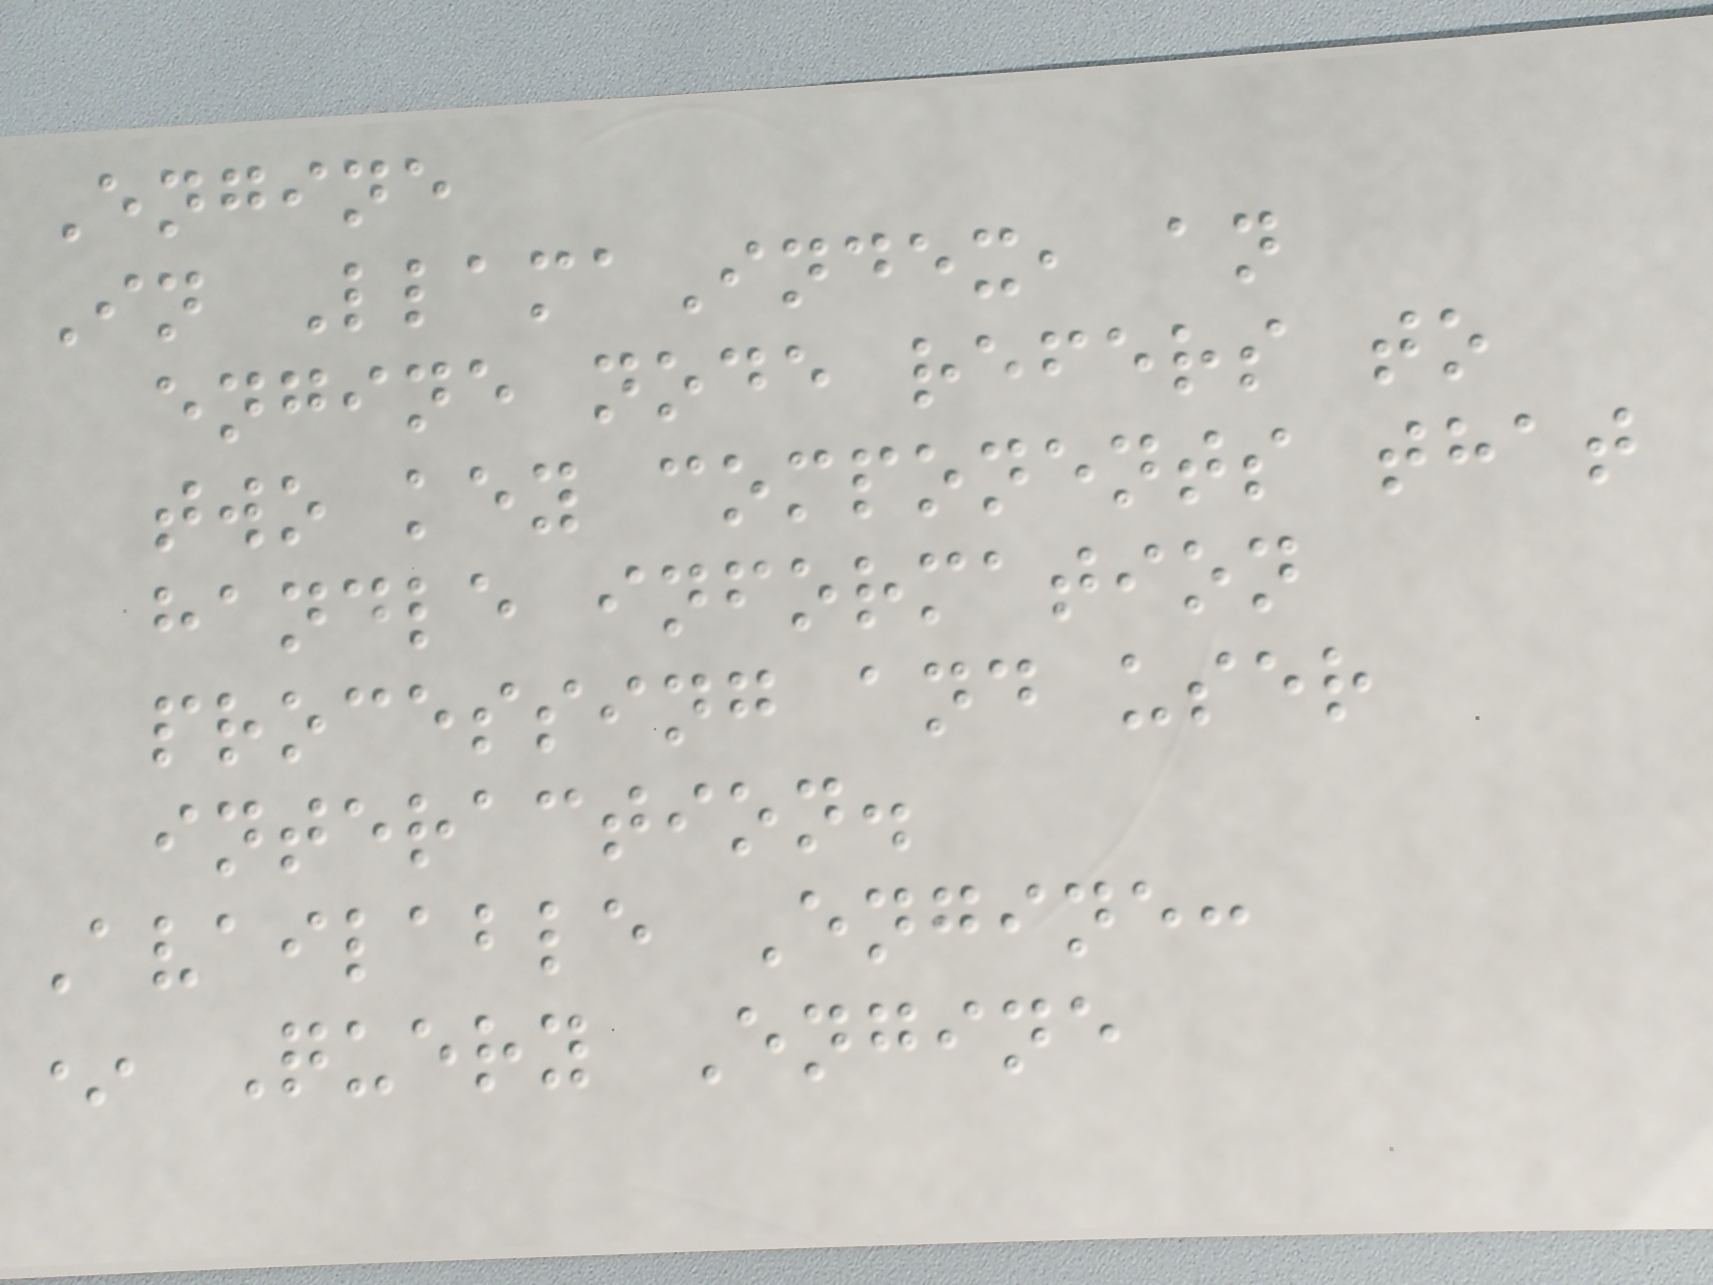Engine
In LlamaIndex, an
engine node refers to
two key components that
handle information
processing and user
interaction.
Available Engine:
* Query Engine
